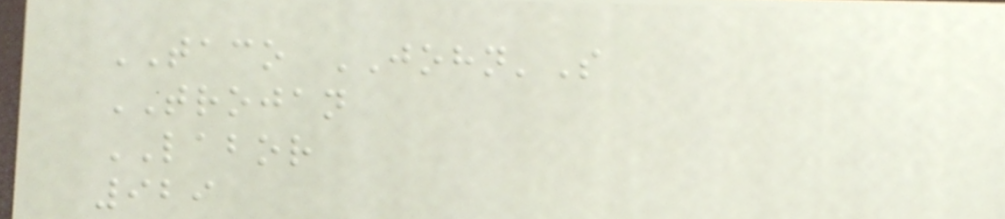TACO JOHN'S
TROJAN
LABOR
929
